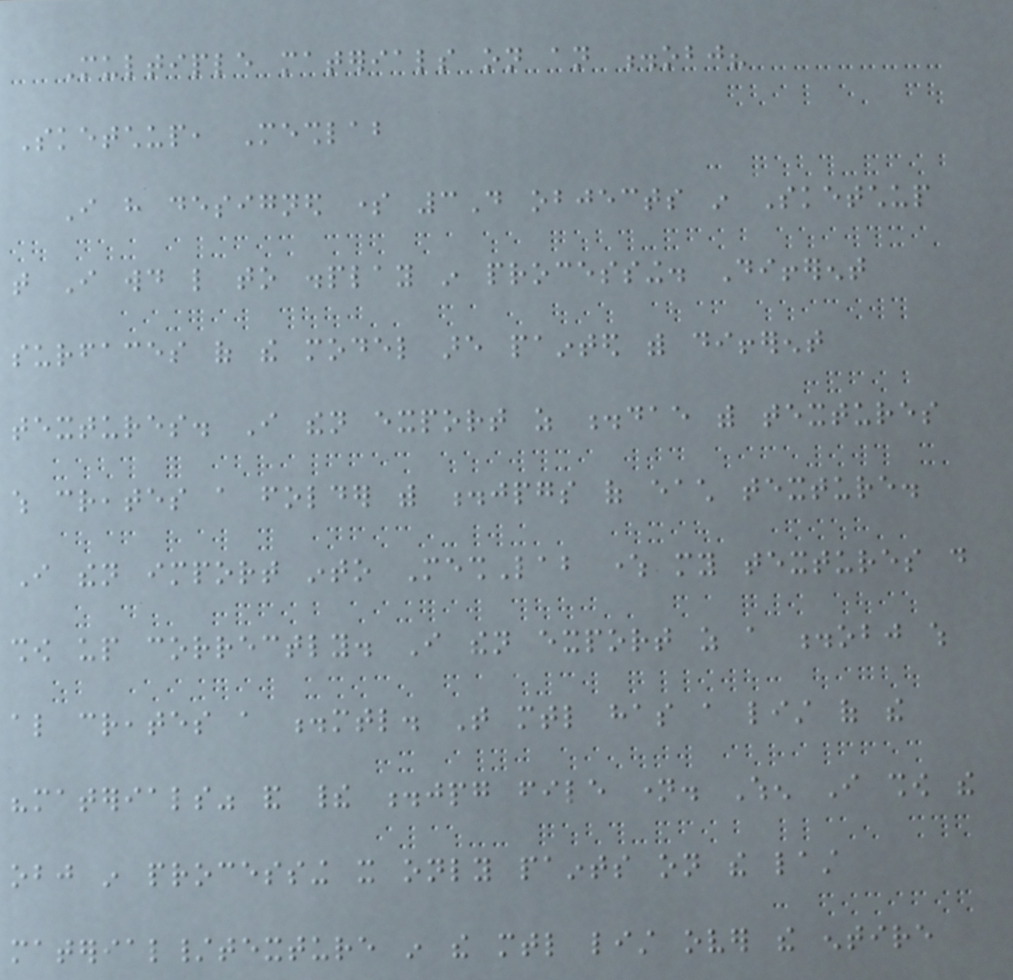Multiple materials on an .obj?
Sketchup, Meshlab
I have designed some 3D objects in Sketchup
that I would like to display in processing. Different
surfaces of the model are painted with different
textures. I then export as .dae with textures
which creates a folder with .jpgs of each texture.
I then import into MeshLab where my textures do
show up correctly. I then export as a .obj which
also creates a .mtl. That mtl has a list of the
"materials" and their .jpg file name. When I show the
obj in processing it only paints on the last
material/texture in the mtl list over the entire
